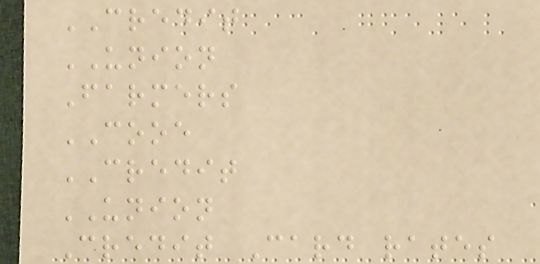CREDIT
UNION
Farmers
COOE
CREDIT
UNION
Credit Card rates
